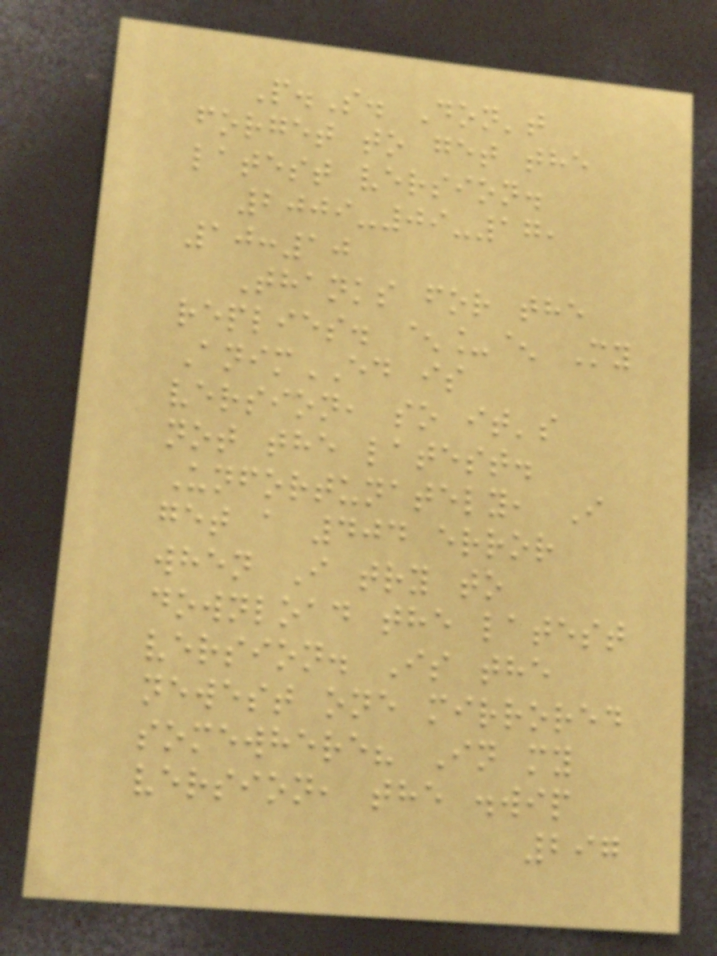P.S. Don't
forget to get the
latest version.
2009-09-17,
10:10
Thanks for the
replies. ^_^ My
AnimED is
version, so it's
not the latest.
Unfortunately, I
get a 404 error
when I try to
download the latest
version. Is the
newest one mirrored
somewhere? In my
version, the .wip
297
